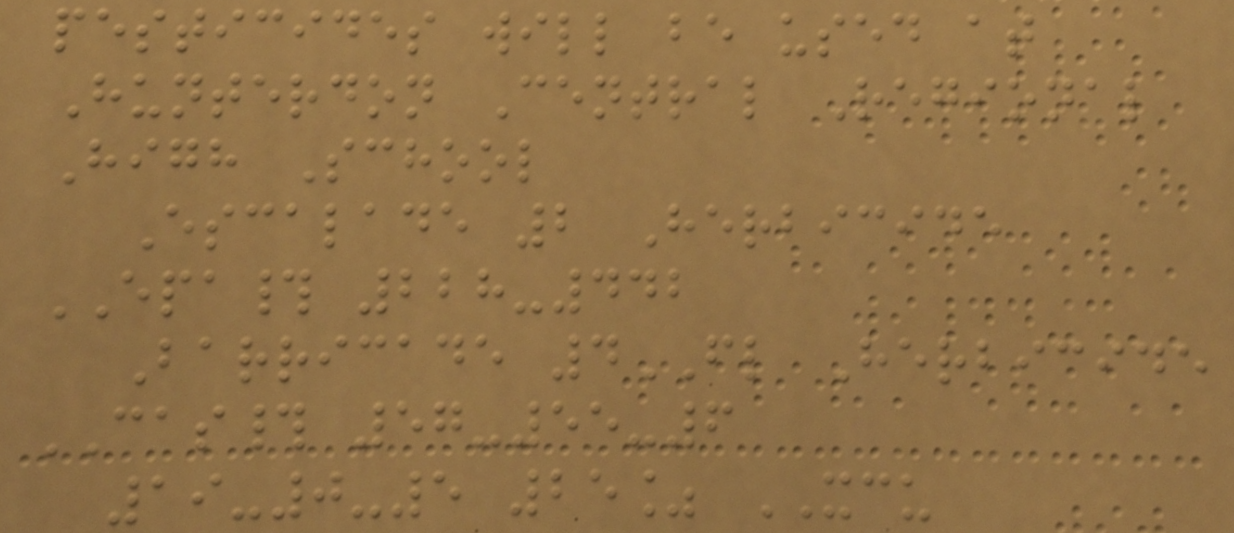pesticides will be used at
Hunterdon Central Regional
High School
Escalade 2 Herbicide
EPA# 228-442
Barricade 4FL Herbicide
CAS# 57-55-6
19-0-5 25% XCU
